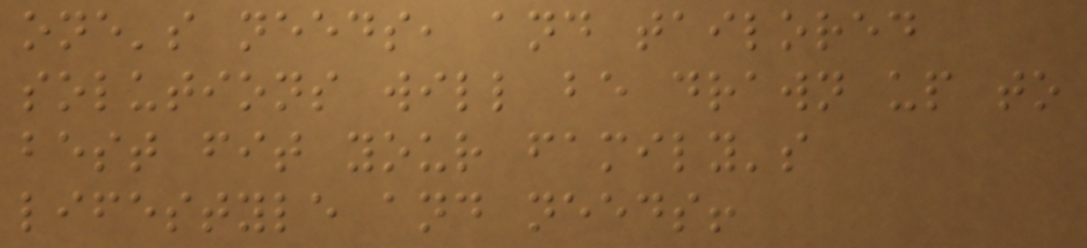one's needs, and tailored
solutions will be drawn up to
best fit your family's
lifestyle and needs!
